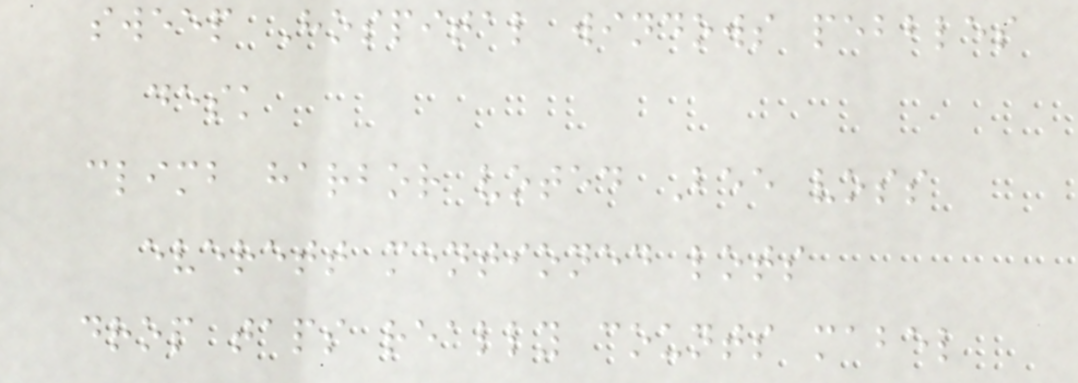sweep Hospital windows pebbles
desk
climb harbor voted Bee voss
everett mentioned lots
drop taps really counts mabel
